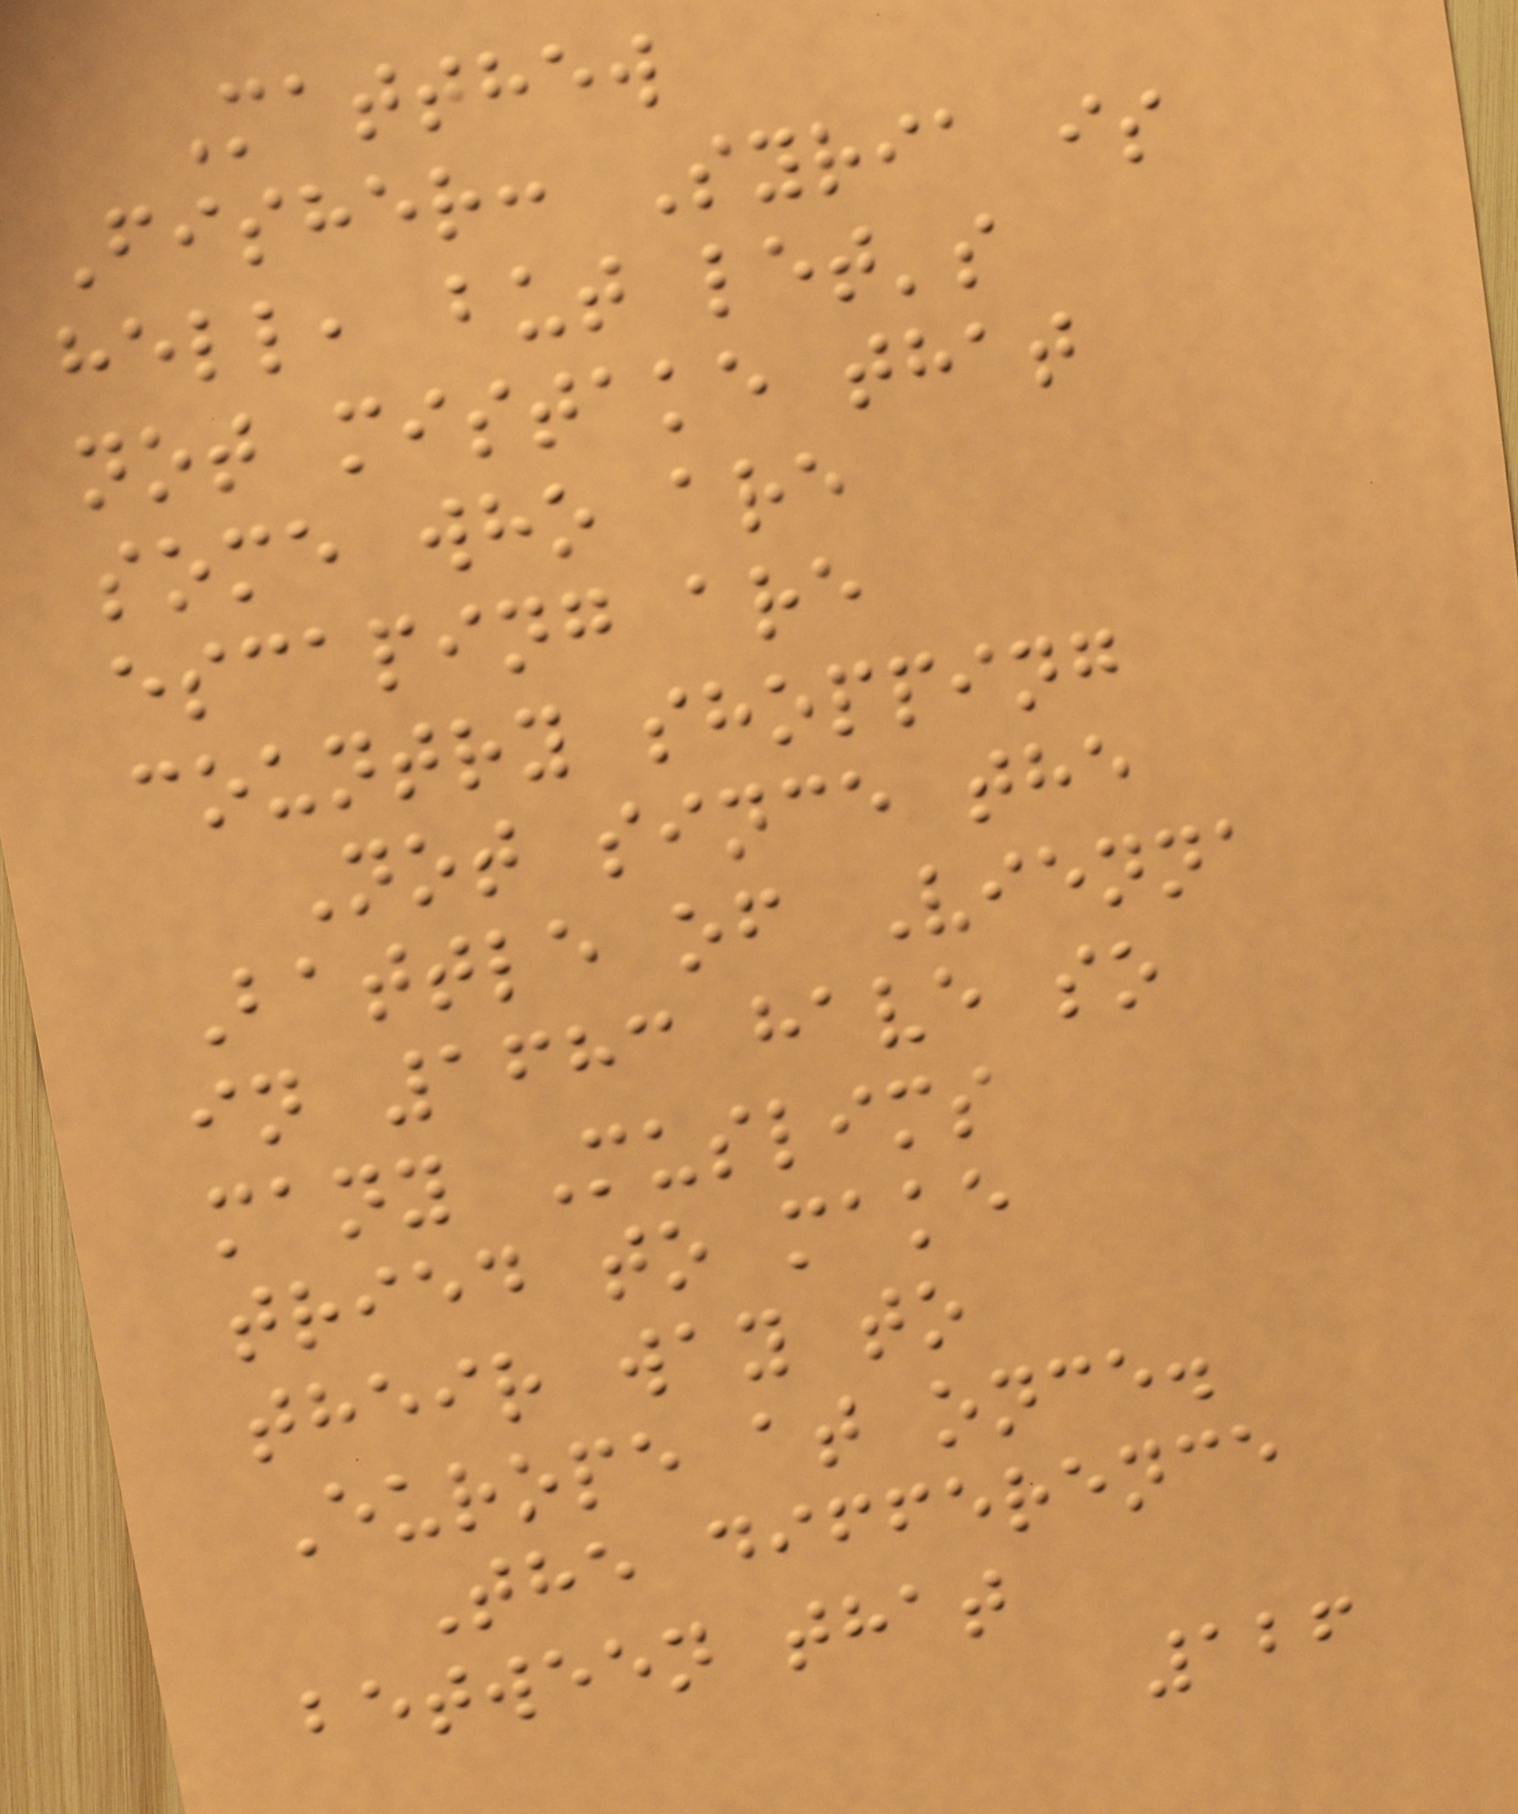Matthew
Fisher: Syria is
hell, but let's
not mistake that
some who are
escaping are
country shopping
Not since the
Battle of Vienna
in 1683 have so
many Muslims
tried to make
their way to
Europe at once.
The difference
between that
126
